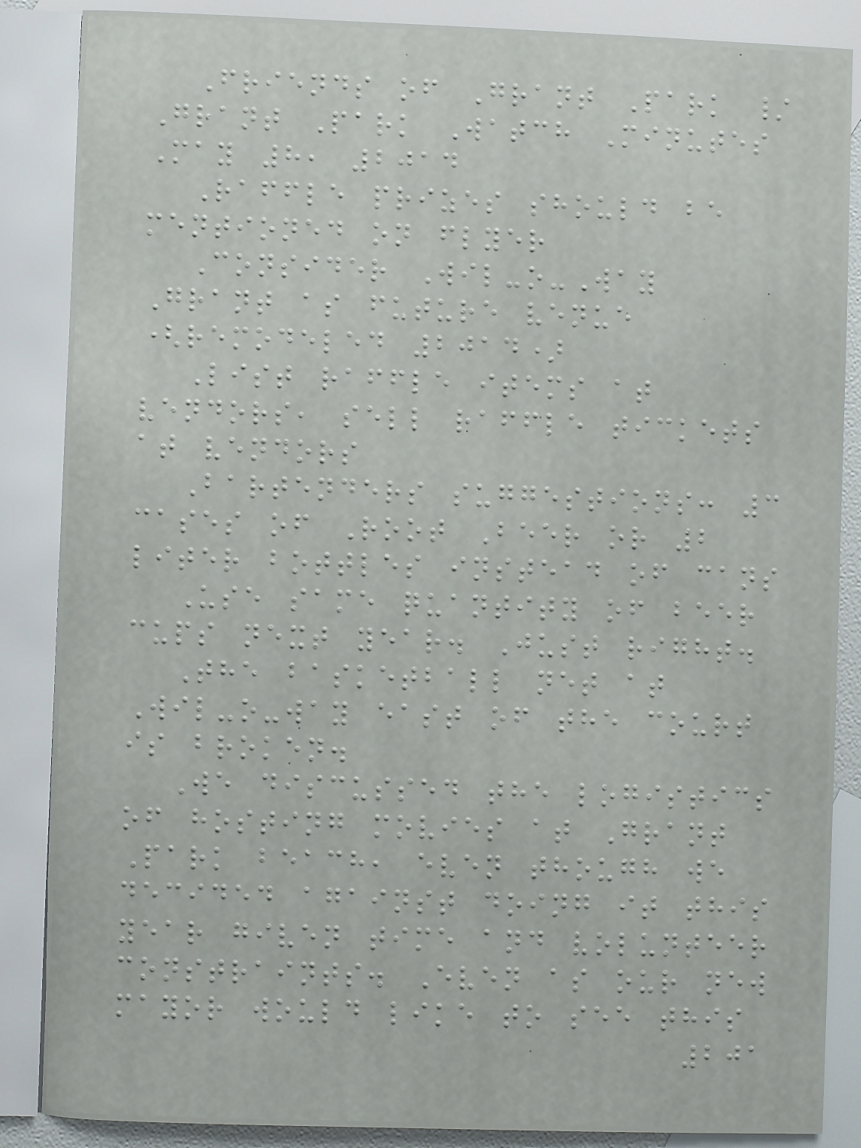Friends of Grant Park /
Grant Park Watch Minutes
May 8, 2014
Raffle prizes should be
mentioned on flyer
Consider Wil-o-Way
Grant as future venue
(remodeled 2014)
List raffle items at
vendors, sell raffle tickets
at vendors
Bartenders suggestions: 3
cases of Root Beer or 2
liter bottles instead of cans
Use same quantity of beer
cups next year. Just right.
The basketball net at
Wil-o-way east of the court
is broken.
We discussed the logistics
of hosting movies at Grant
Park beach, even though we
decided against doing it this
year given time and volunteer
constraints. Even as our new
mayor would like to see this
201
